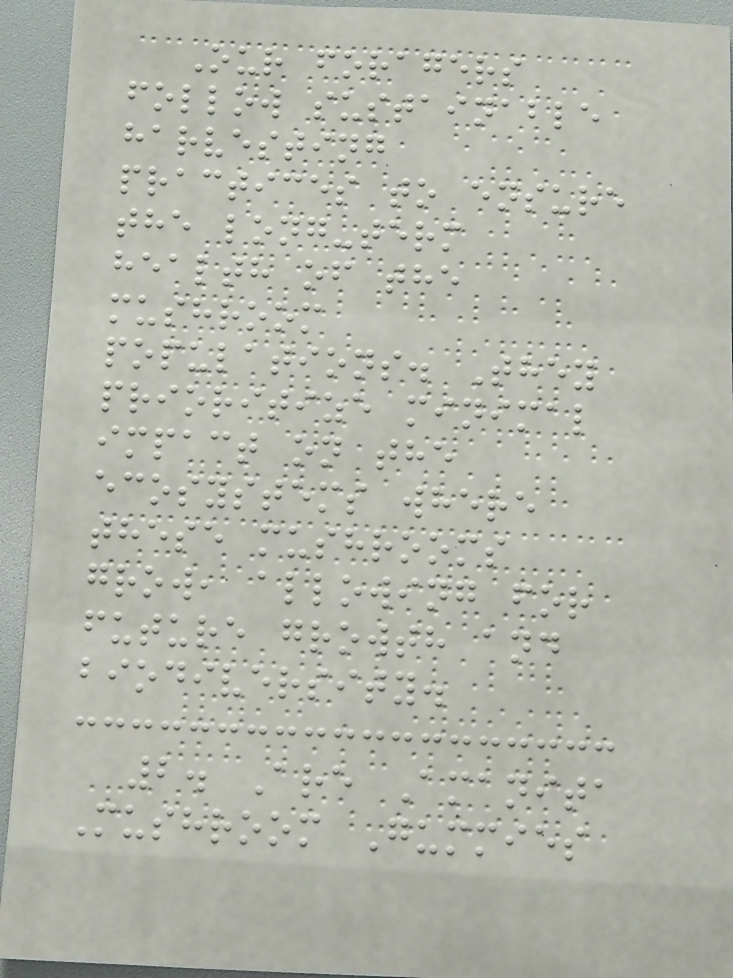Our foragers
follow sustainable
harvesting
practices to ensure
the long-term
health of the
mushroom
populations. They
prioritize minimal
impact on the
ecosystems where
these mushrooms
grow, allowing for
future growth and
biodiversity.
2. Are Amanita
Mushroom Gummies
